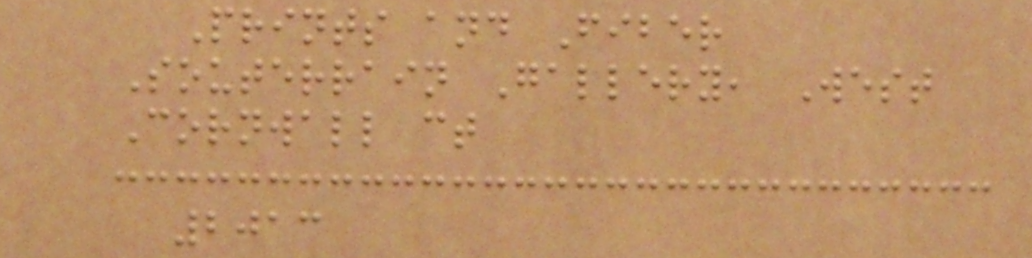Prints and Fiber
Souterrain Gallery, West
Cornwall ct
2013
